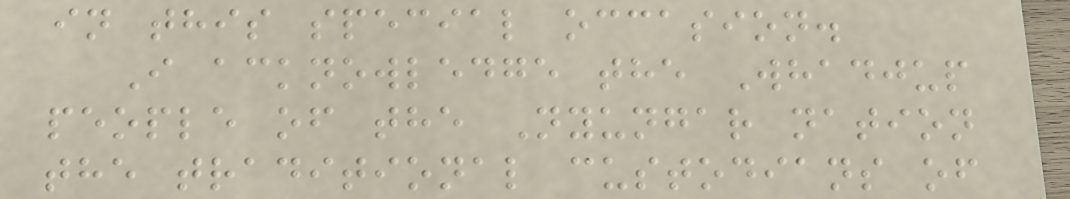in this special occasion.
I acknowledge the Whadjup
people of the Nyungar nation
the traditional custodians of
